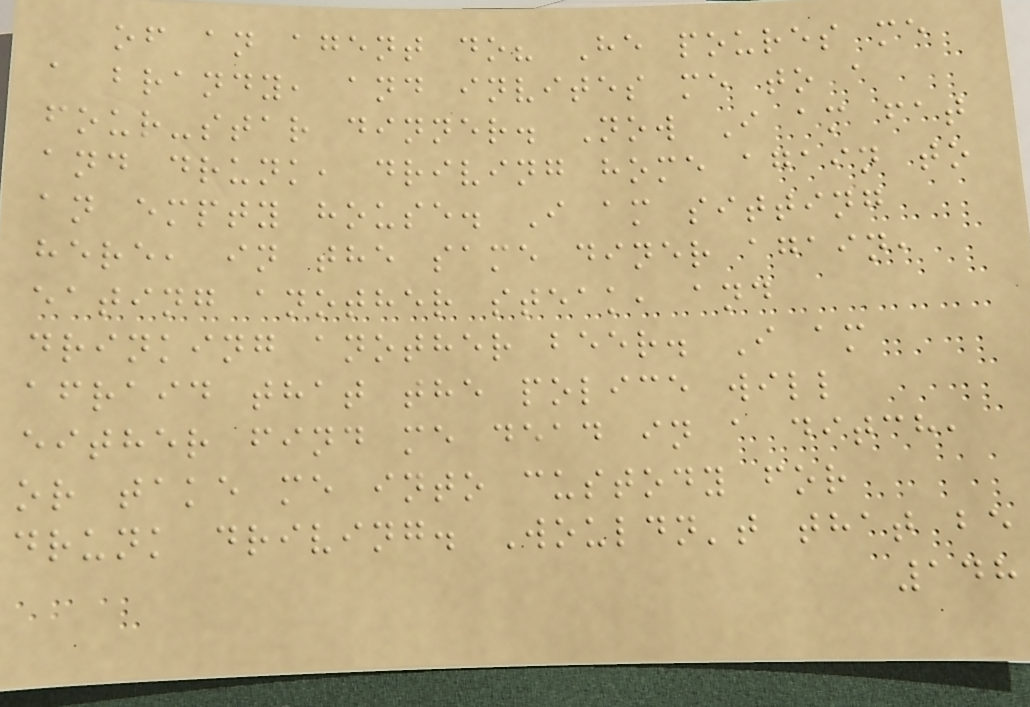of an agent do? He poures me
a brandy, and invites me to a
four-star dinner. Now I am fat
and drunk, driving home again to
an empty house. I am sitting
here, in the same diner again,
eating another steak, and
drinking another beer. I am
afraid that the police will
either find me dead in a ditch,
or take me into custody for
drunk driving. Wouldn't that be
148
